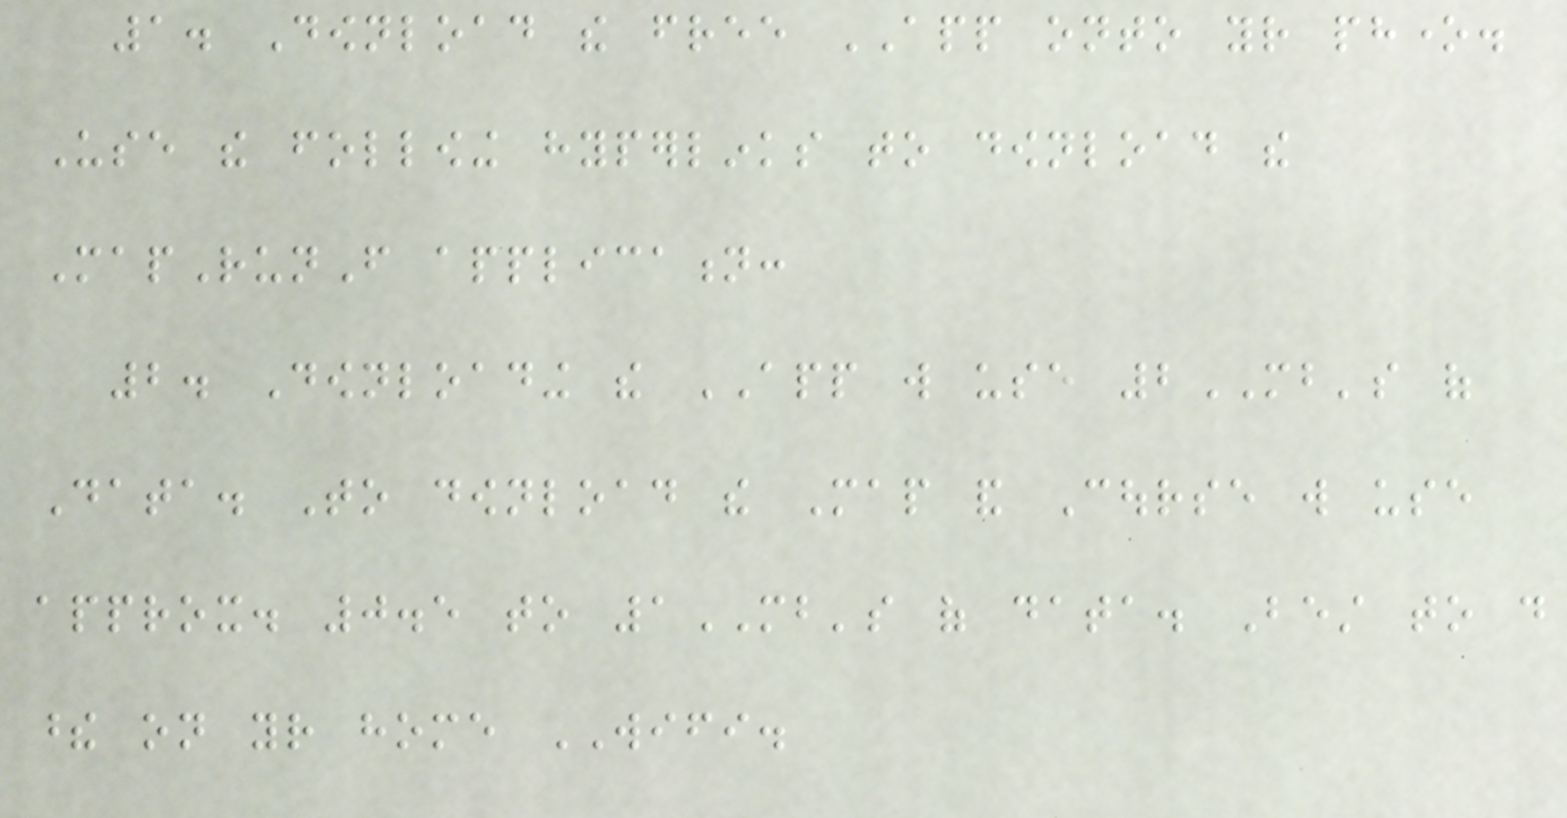1. Download the free APP onto your phone.
Use the following hyperlinks to download the
MapRunF application:
2. Downloading the APP will use 2MB's of
Data. To download the Map and Course will use
approx. 0.5 to 1MB's of data. Best to do
these on your home WIFI.
